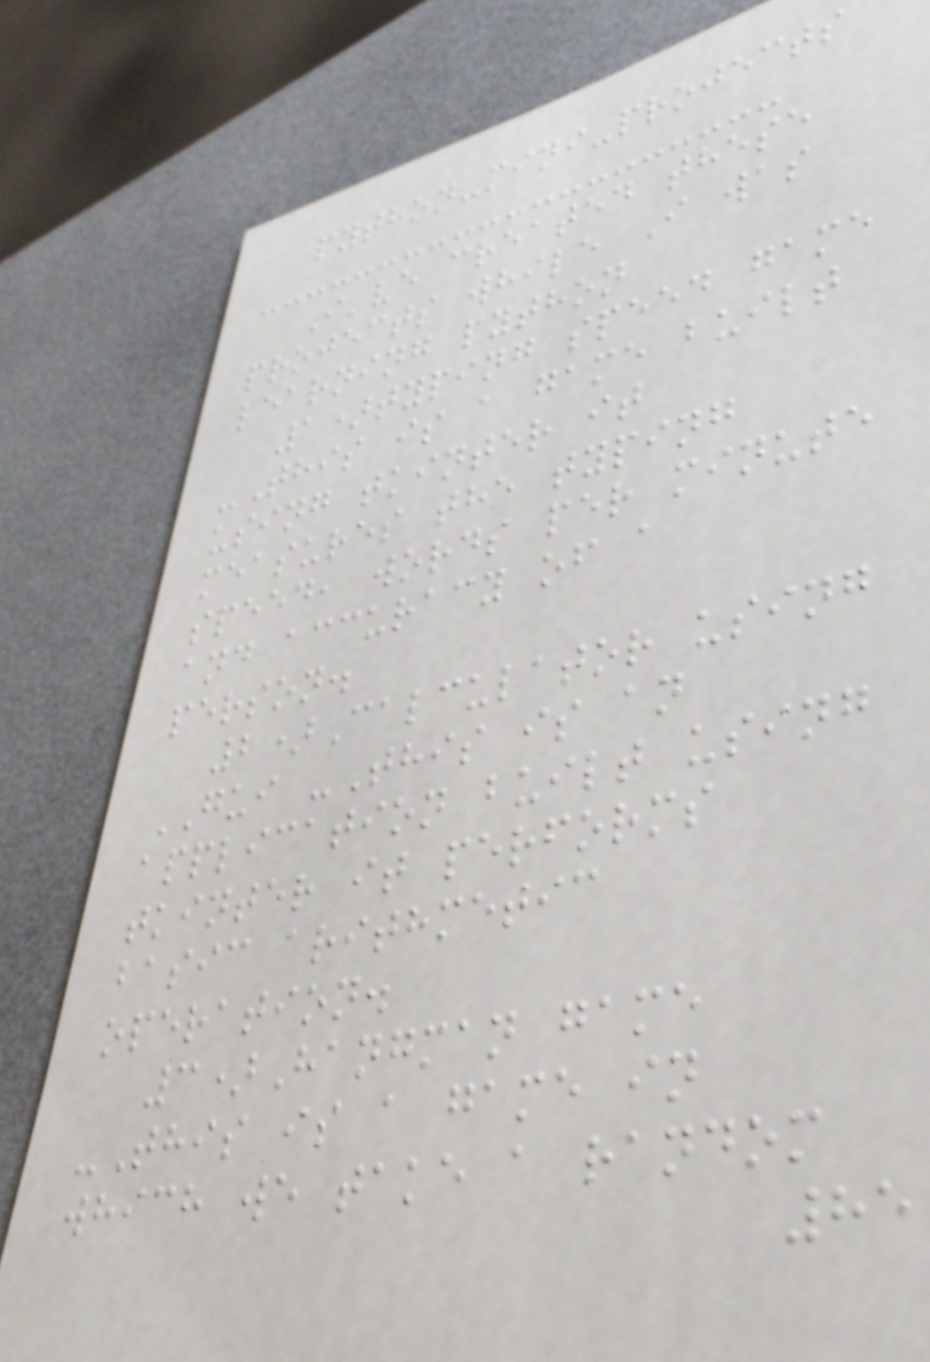python-mini-projects
I've created these
projects while I was
learning python
1)typing speed game
-This is a game built
using tkinter it
measures the typing
speed, words per minute
and accuracy of a
person.
2)Calculator using
GUI -This is an
application built using
tkinter it performs
basic arithmetic
operation.
3)Hangman game
-This is a game in
which we take a random
85
